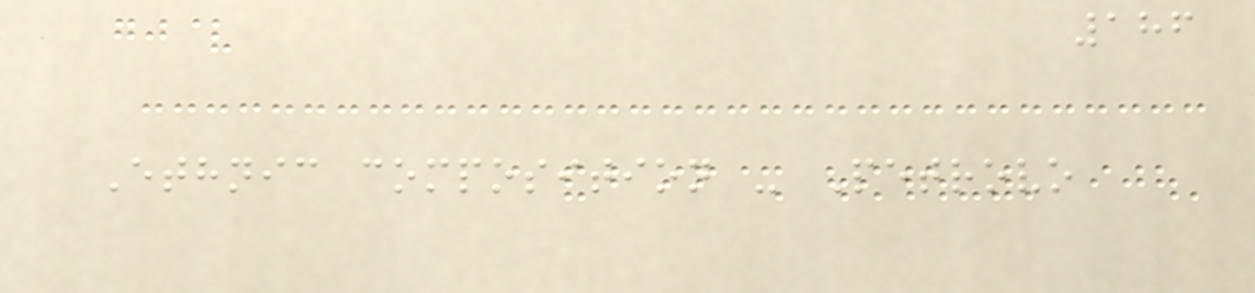186
Ethnic composition - Petrovo
